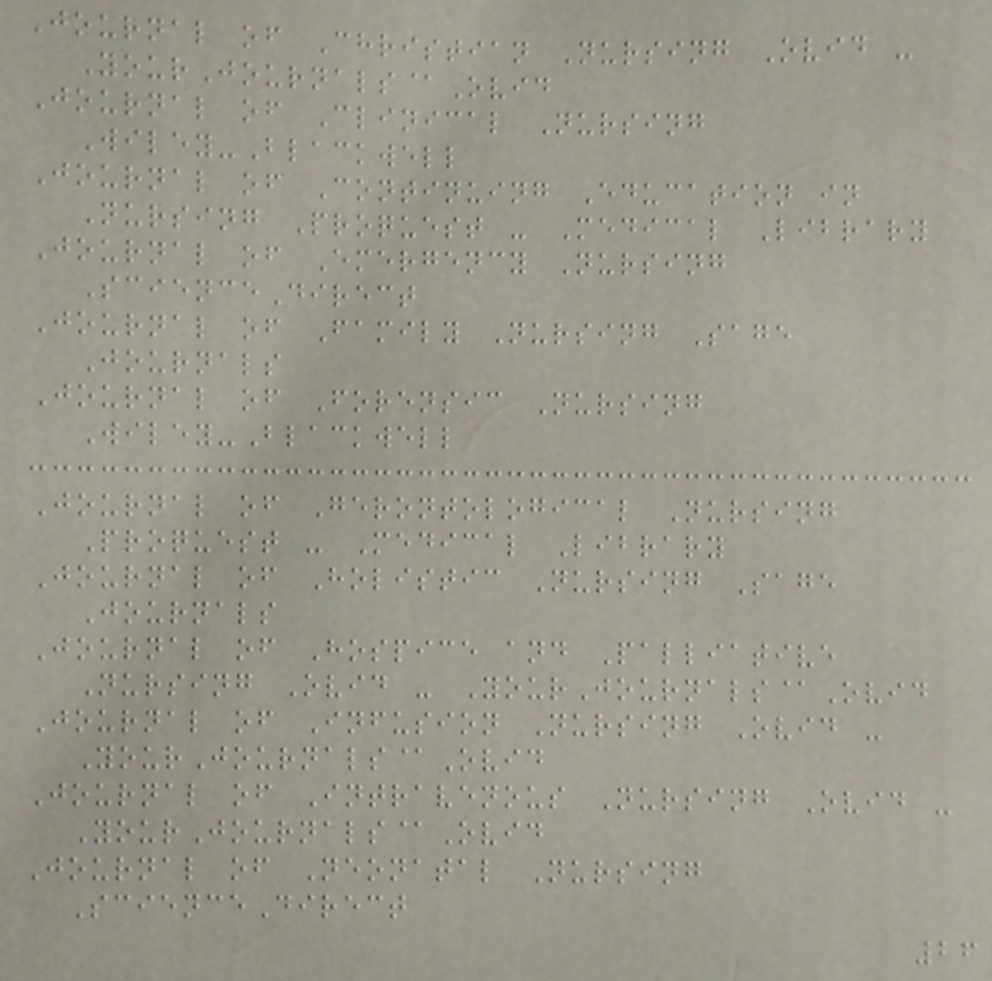Journal of Christian Nursing Ovid -
YourJournals@Ovid
Journal of Clinical Nursing
Wiley-Blackwell
Journal of Continuing Education in
Nursing Proquest - Medical Library
Journal of Emergency Nursing
ScienceDirect
Journal of Family Nursing Sage
Journals
Journal of Forensic Nursing
Wiley-Blackwell
Journal of Gerontological Nursing
Proquest - Medical Library
Journal of Holistic Nursing Sage
Journals
Journal of Hospice and Palliative
Nursing Ovid - YourJournals@Ovid
Journal of Infusion Nursing Ovid -
YourJournals@Ovid
Journal of Intravenous Nursing Ovid -
YourJournals@Ovid
Journal of Neonatal Nursing
ScienceDirect
26
